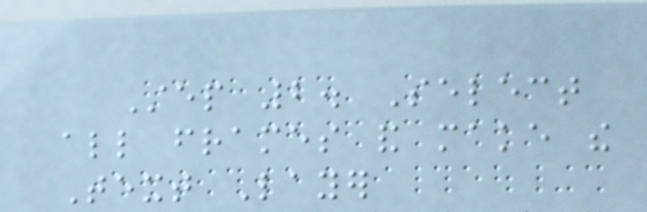Step 2. Select
all frames and make the
Text Layer
